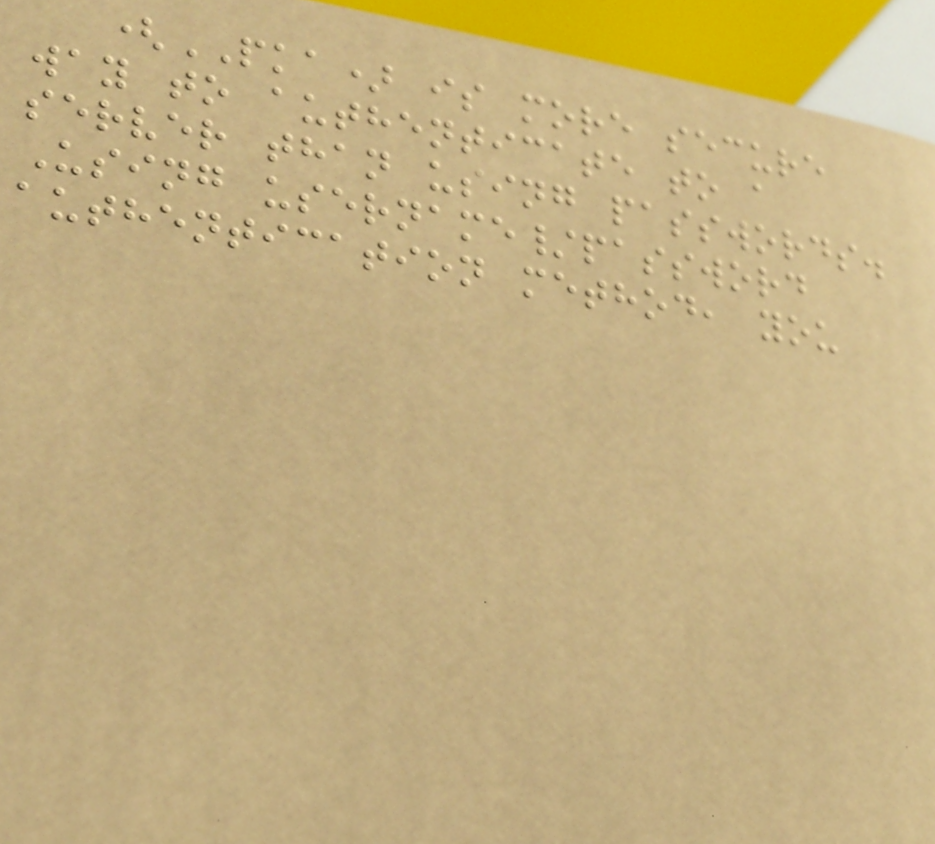(PKA) is more secure
way to authenticate to a
server than using passwords.
Using username/password
authentication method, you
